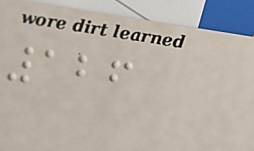126
